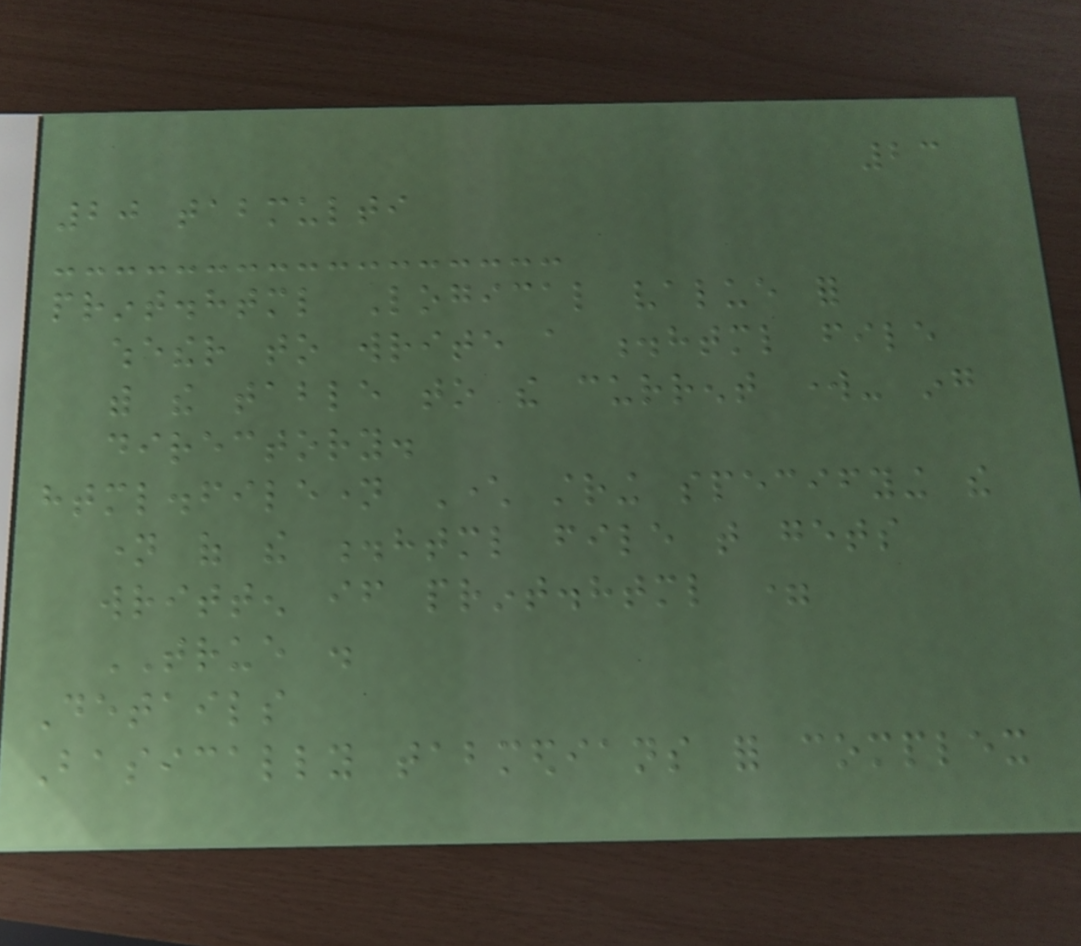23
20 tabmulti
print.html Logical value for
whether to write a .html file
with the table to the current work- ing
directory.
html.filename Character string specifying the
name of the .html file that gets
written if print.html =
TRUE .
Details
Basically tabmedians for complex
